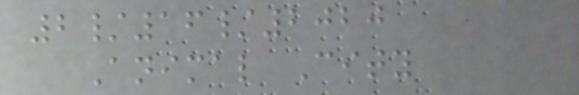2/16/2020
Animal City
